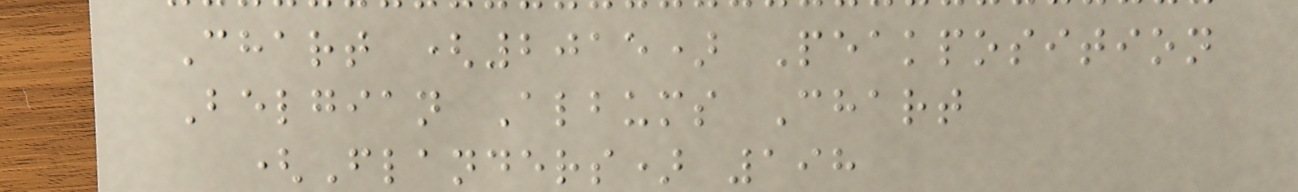Chart (2015) Peakposition
Belgian Albums Chart
(Flanders) 198
